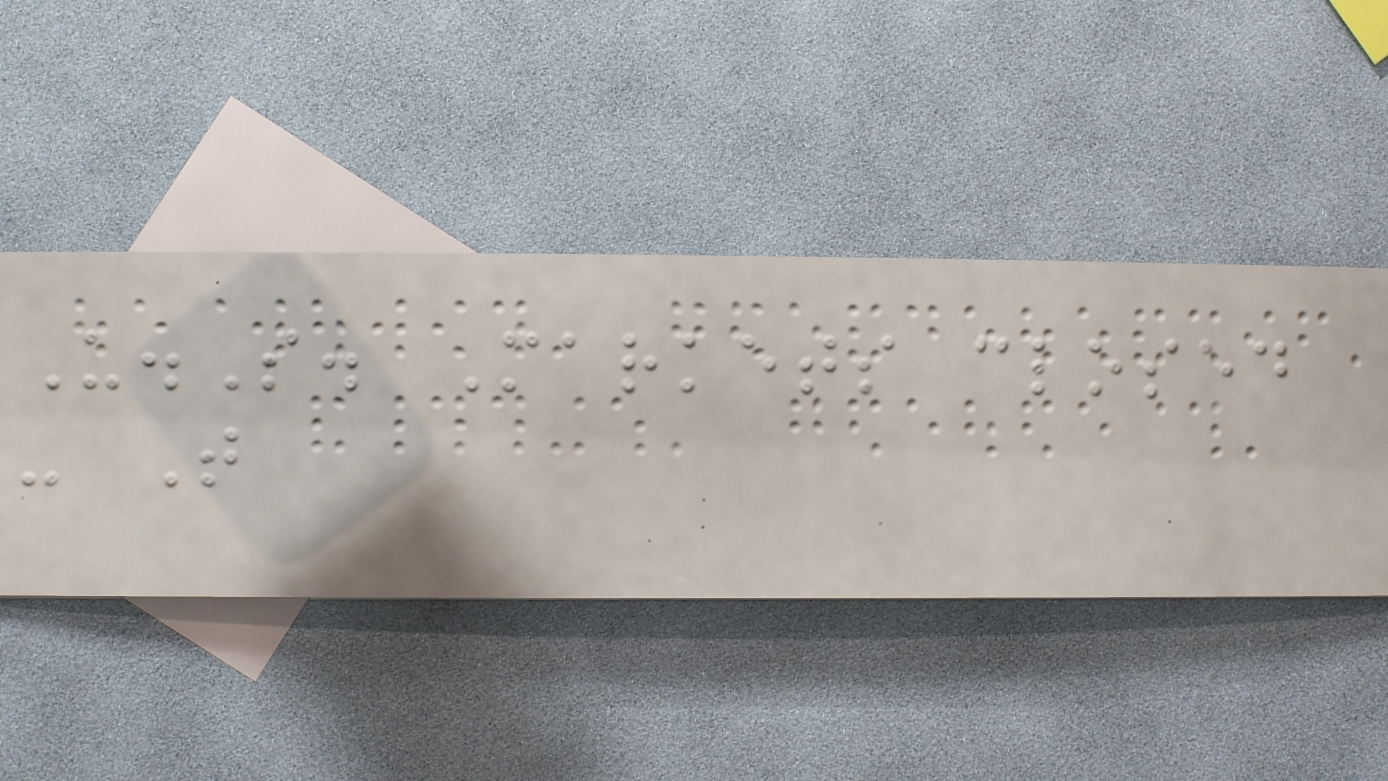U.S. Markets closed
- T
